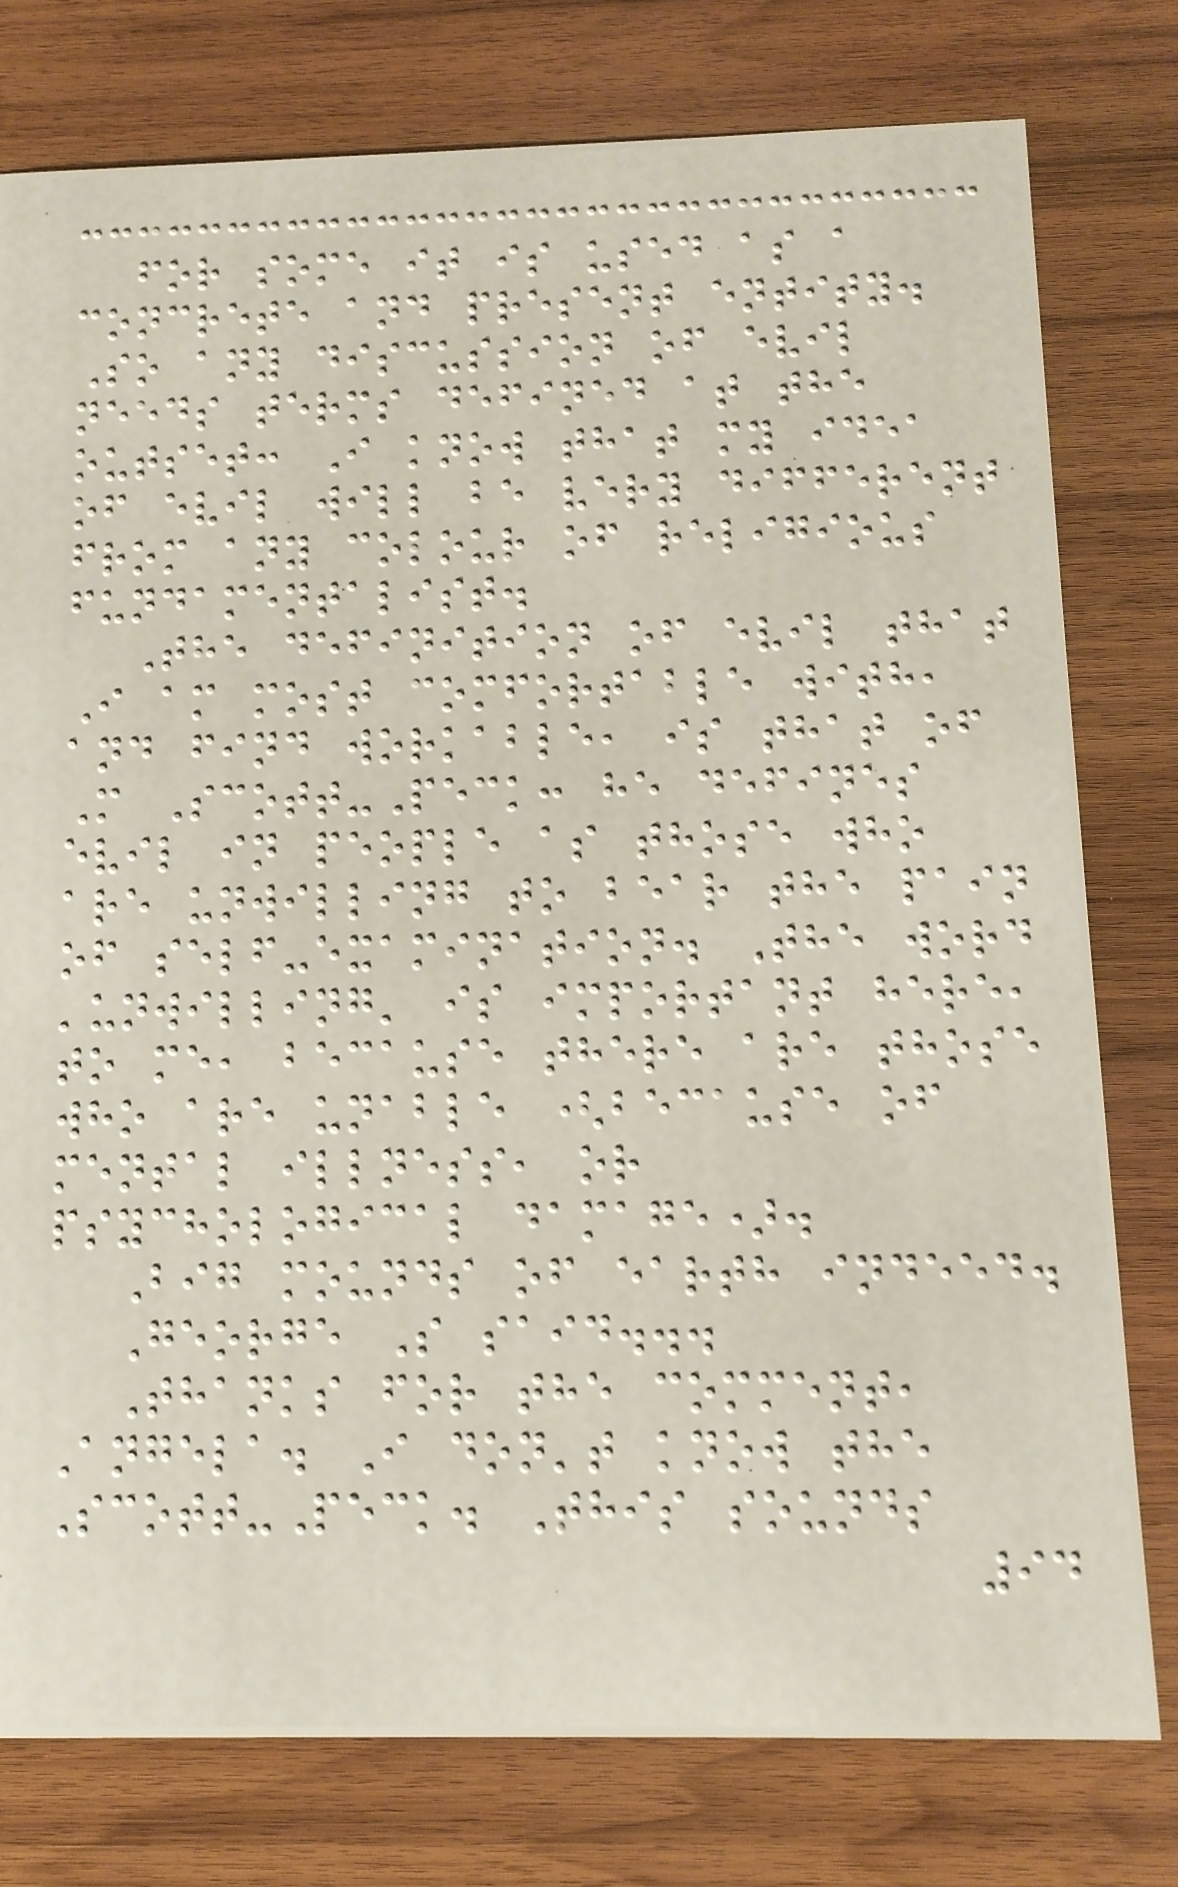for some it is used as a
concrete and present entity.
So any discussion of evil
needs terms defined at the
outset: I know that my idea
of evil will be very different
from any colour of religious
fundamentalist.
The definition of evil that
I am most comfortable with,
and find workable, is that of
M Scott-Peck: he defines
evil in people as those who
are unwilling to bear the pain
of self-examination. The word
'unwilling' is important here,
to me, because there are those
who are unable (because of
mental illness, or
psychological damage).
Big mounds of earth indeed.
George S said...
Thanks for the comment,
Angela. I don't know the
Scott-Peck. This sounds
94
